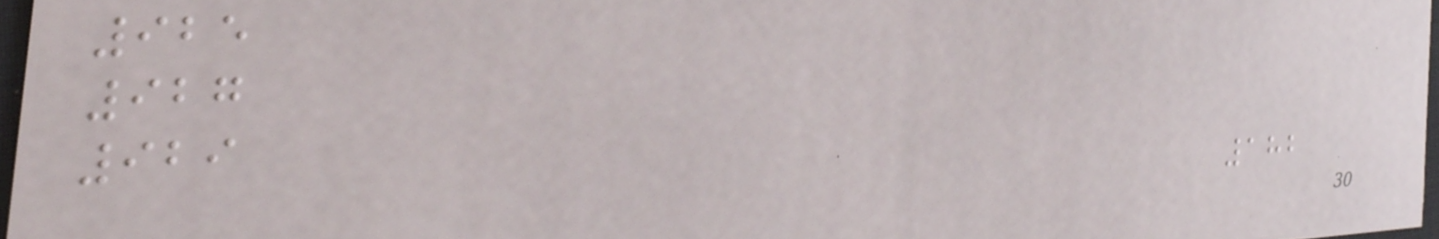925
927
929
182
